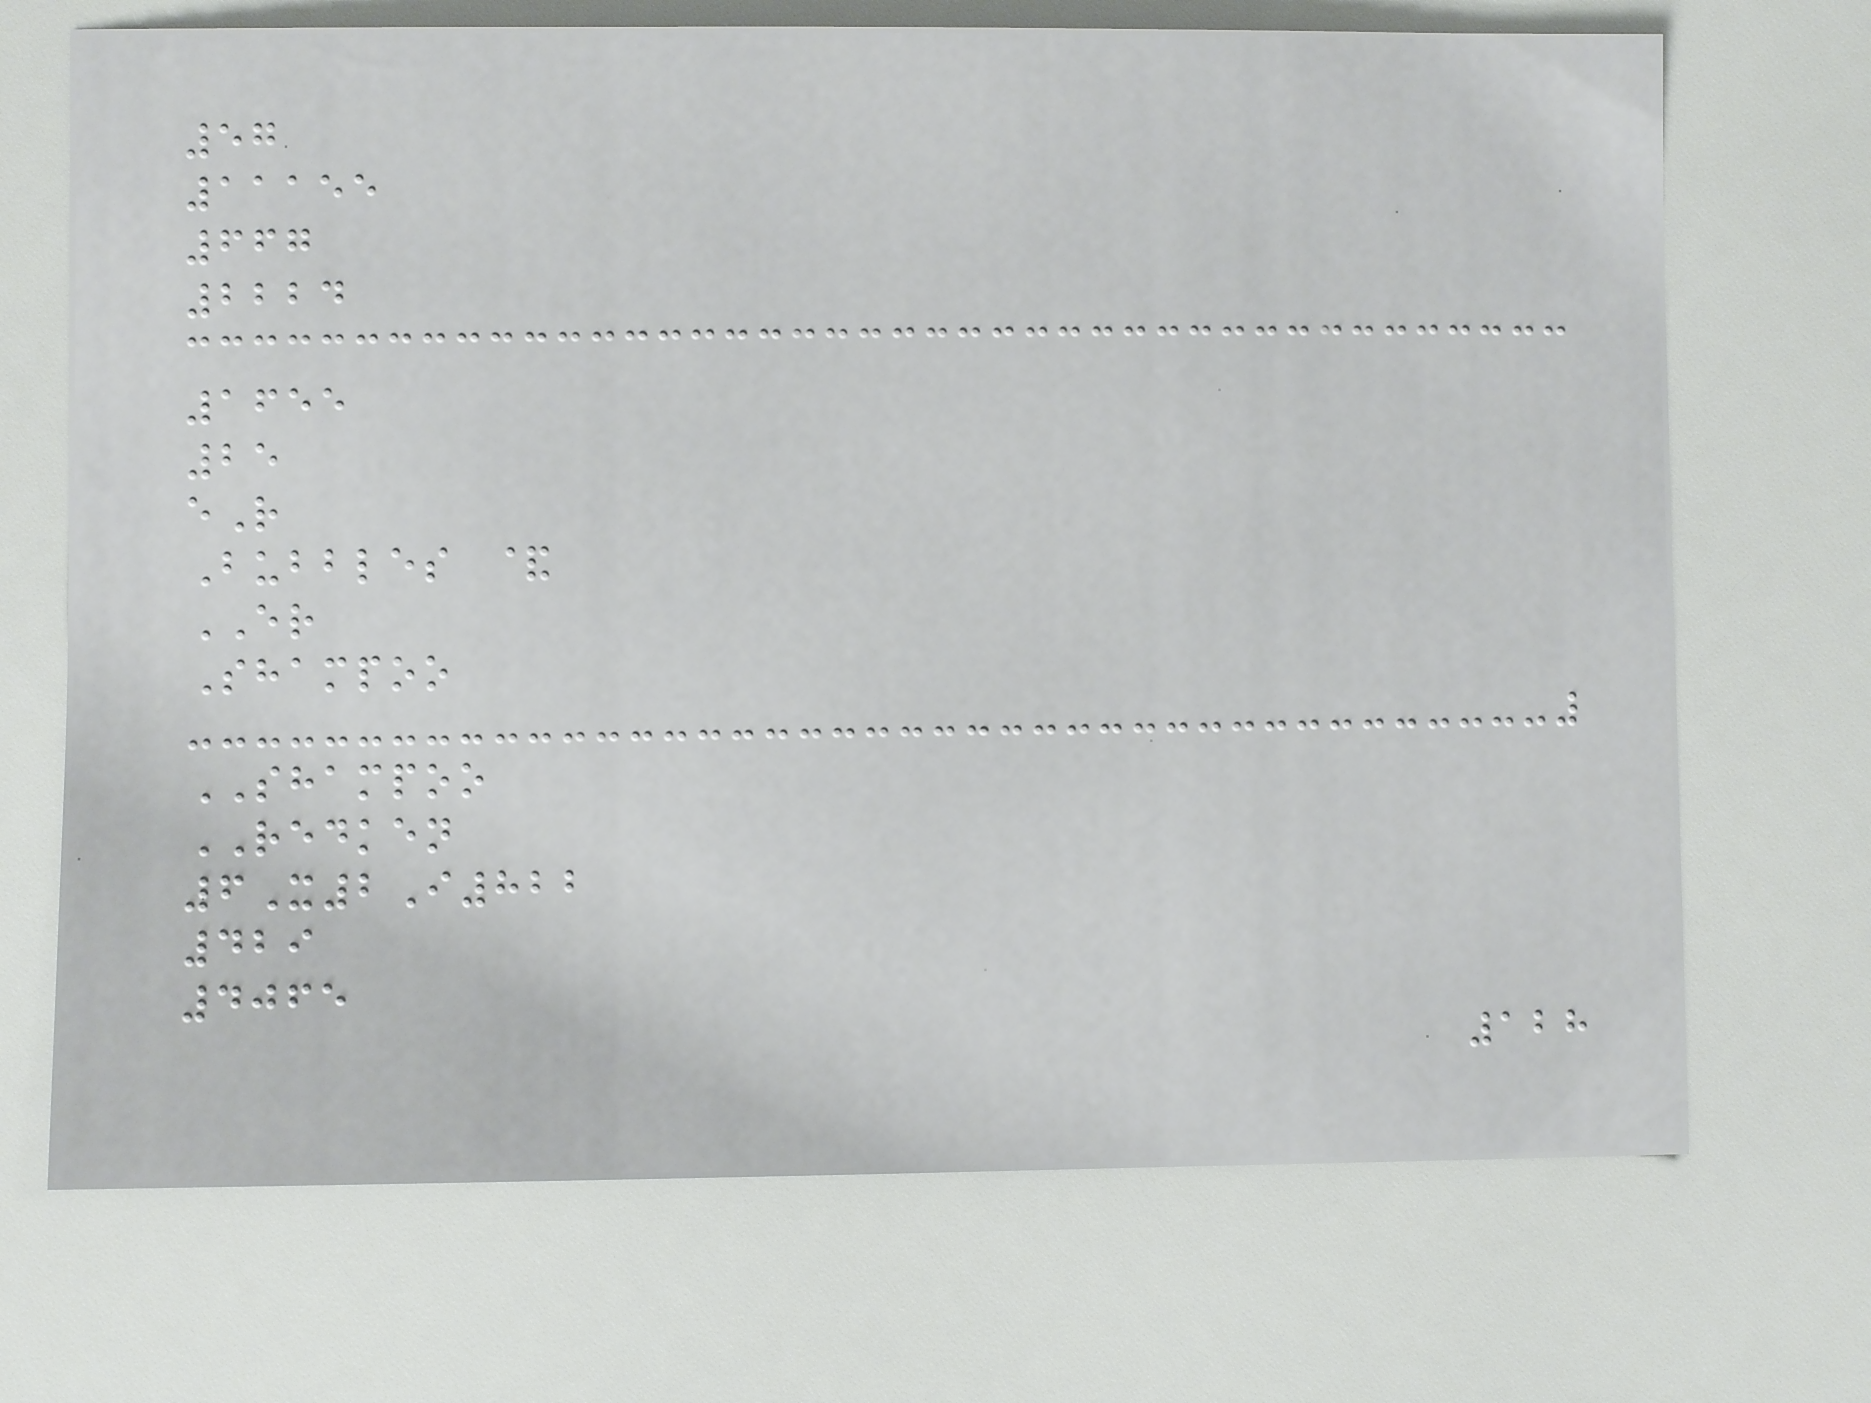57
11155
667
2224
1655
25
eR
Bubbles &
ER
Shampoo
SHAMPOO
REDKEN
6X2I822
429
4065
128
